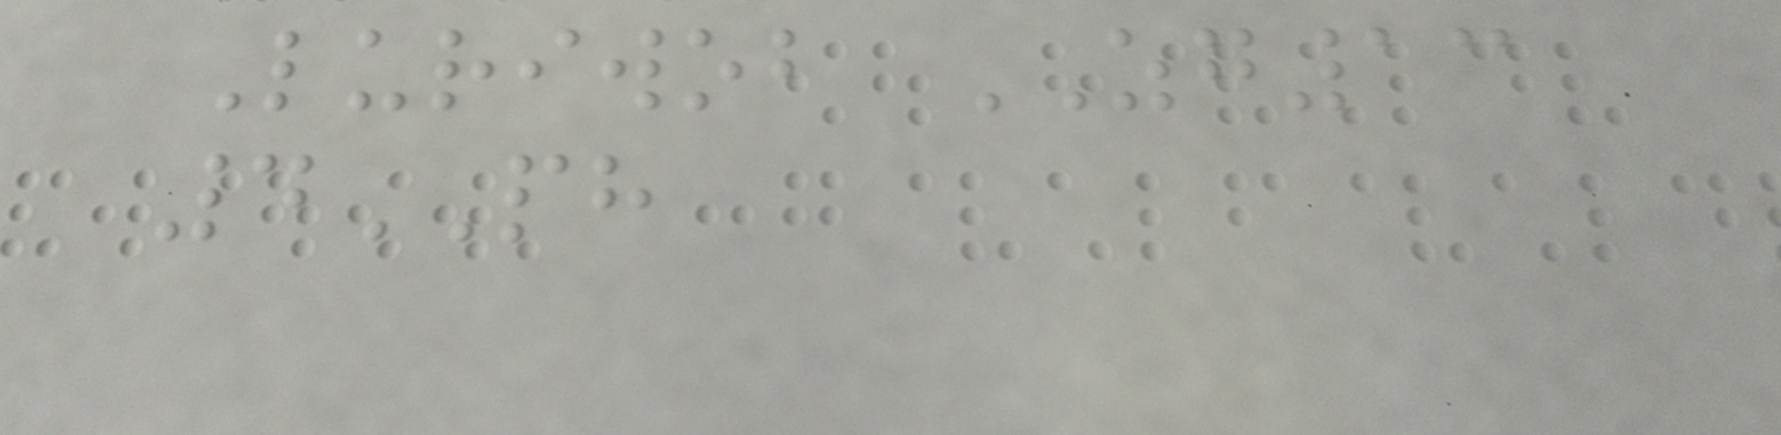Luriwob ZG13
4PH
